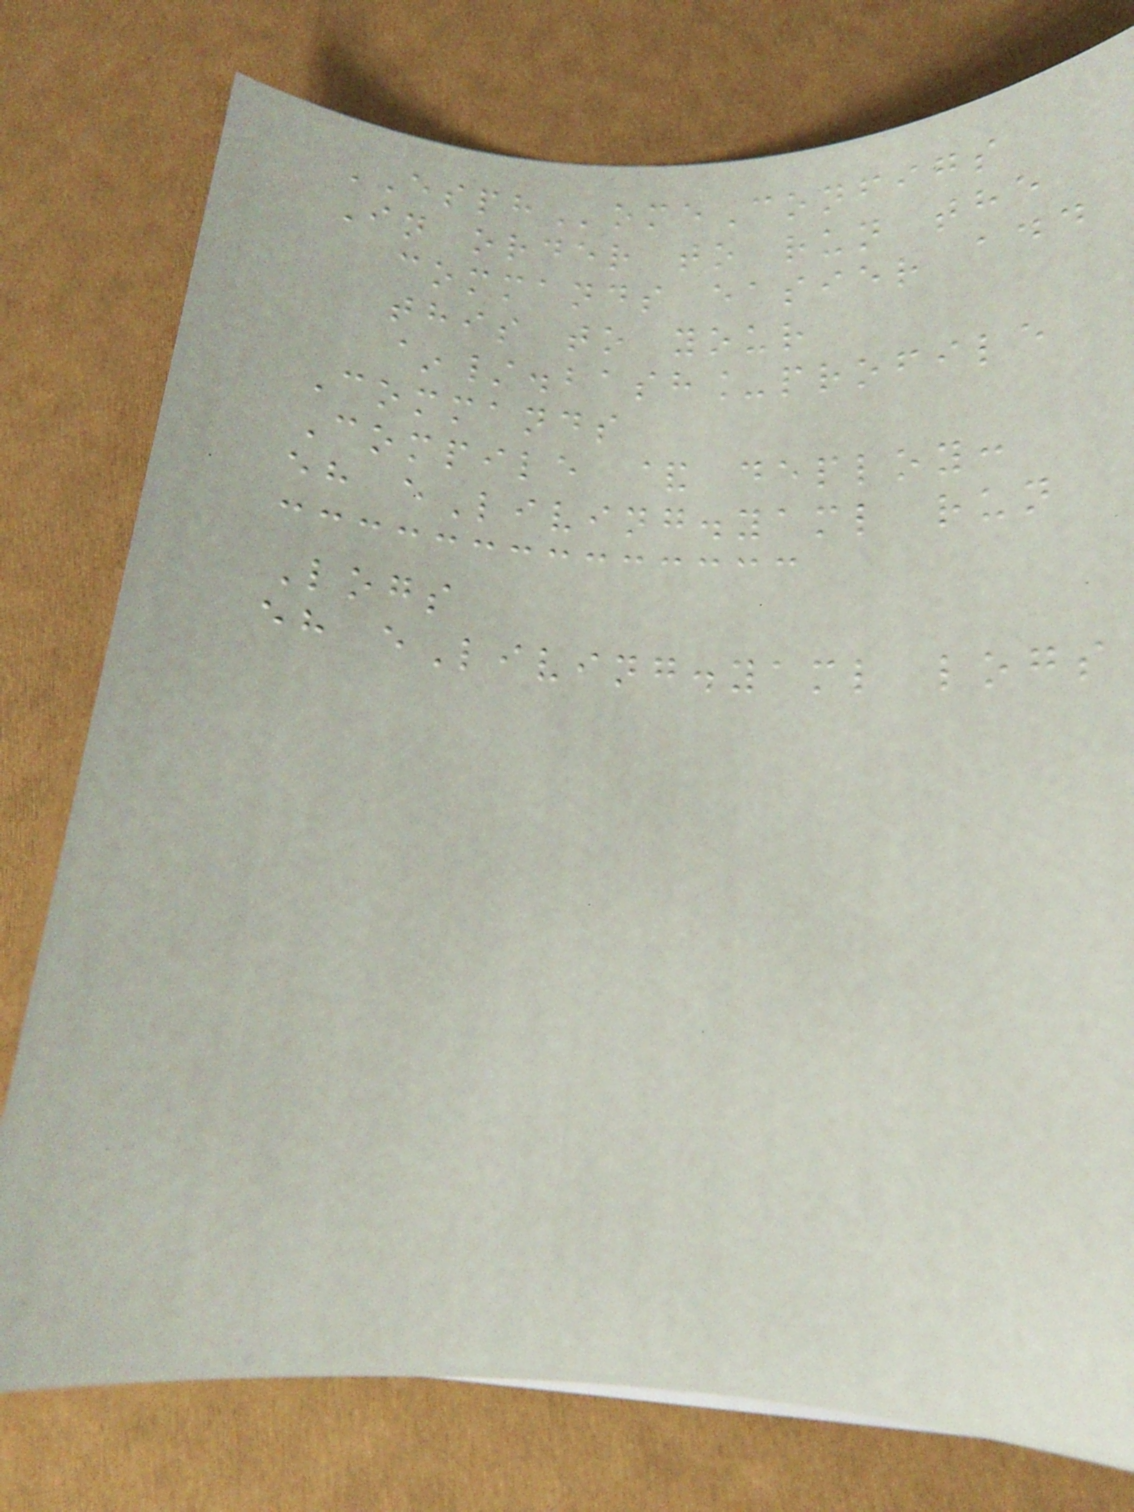ESPHomeConfigs
In order to run the
commands easier add
this to your
~/.bash_profile
Commands
Compile & deploy:
eh eLiving.yaml run
Logs
eh eLiving.yaml logs
